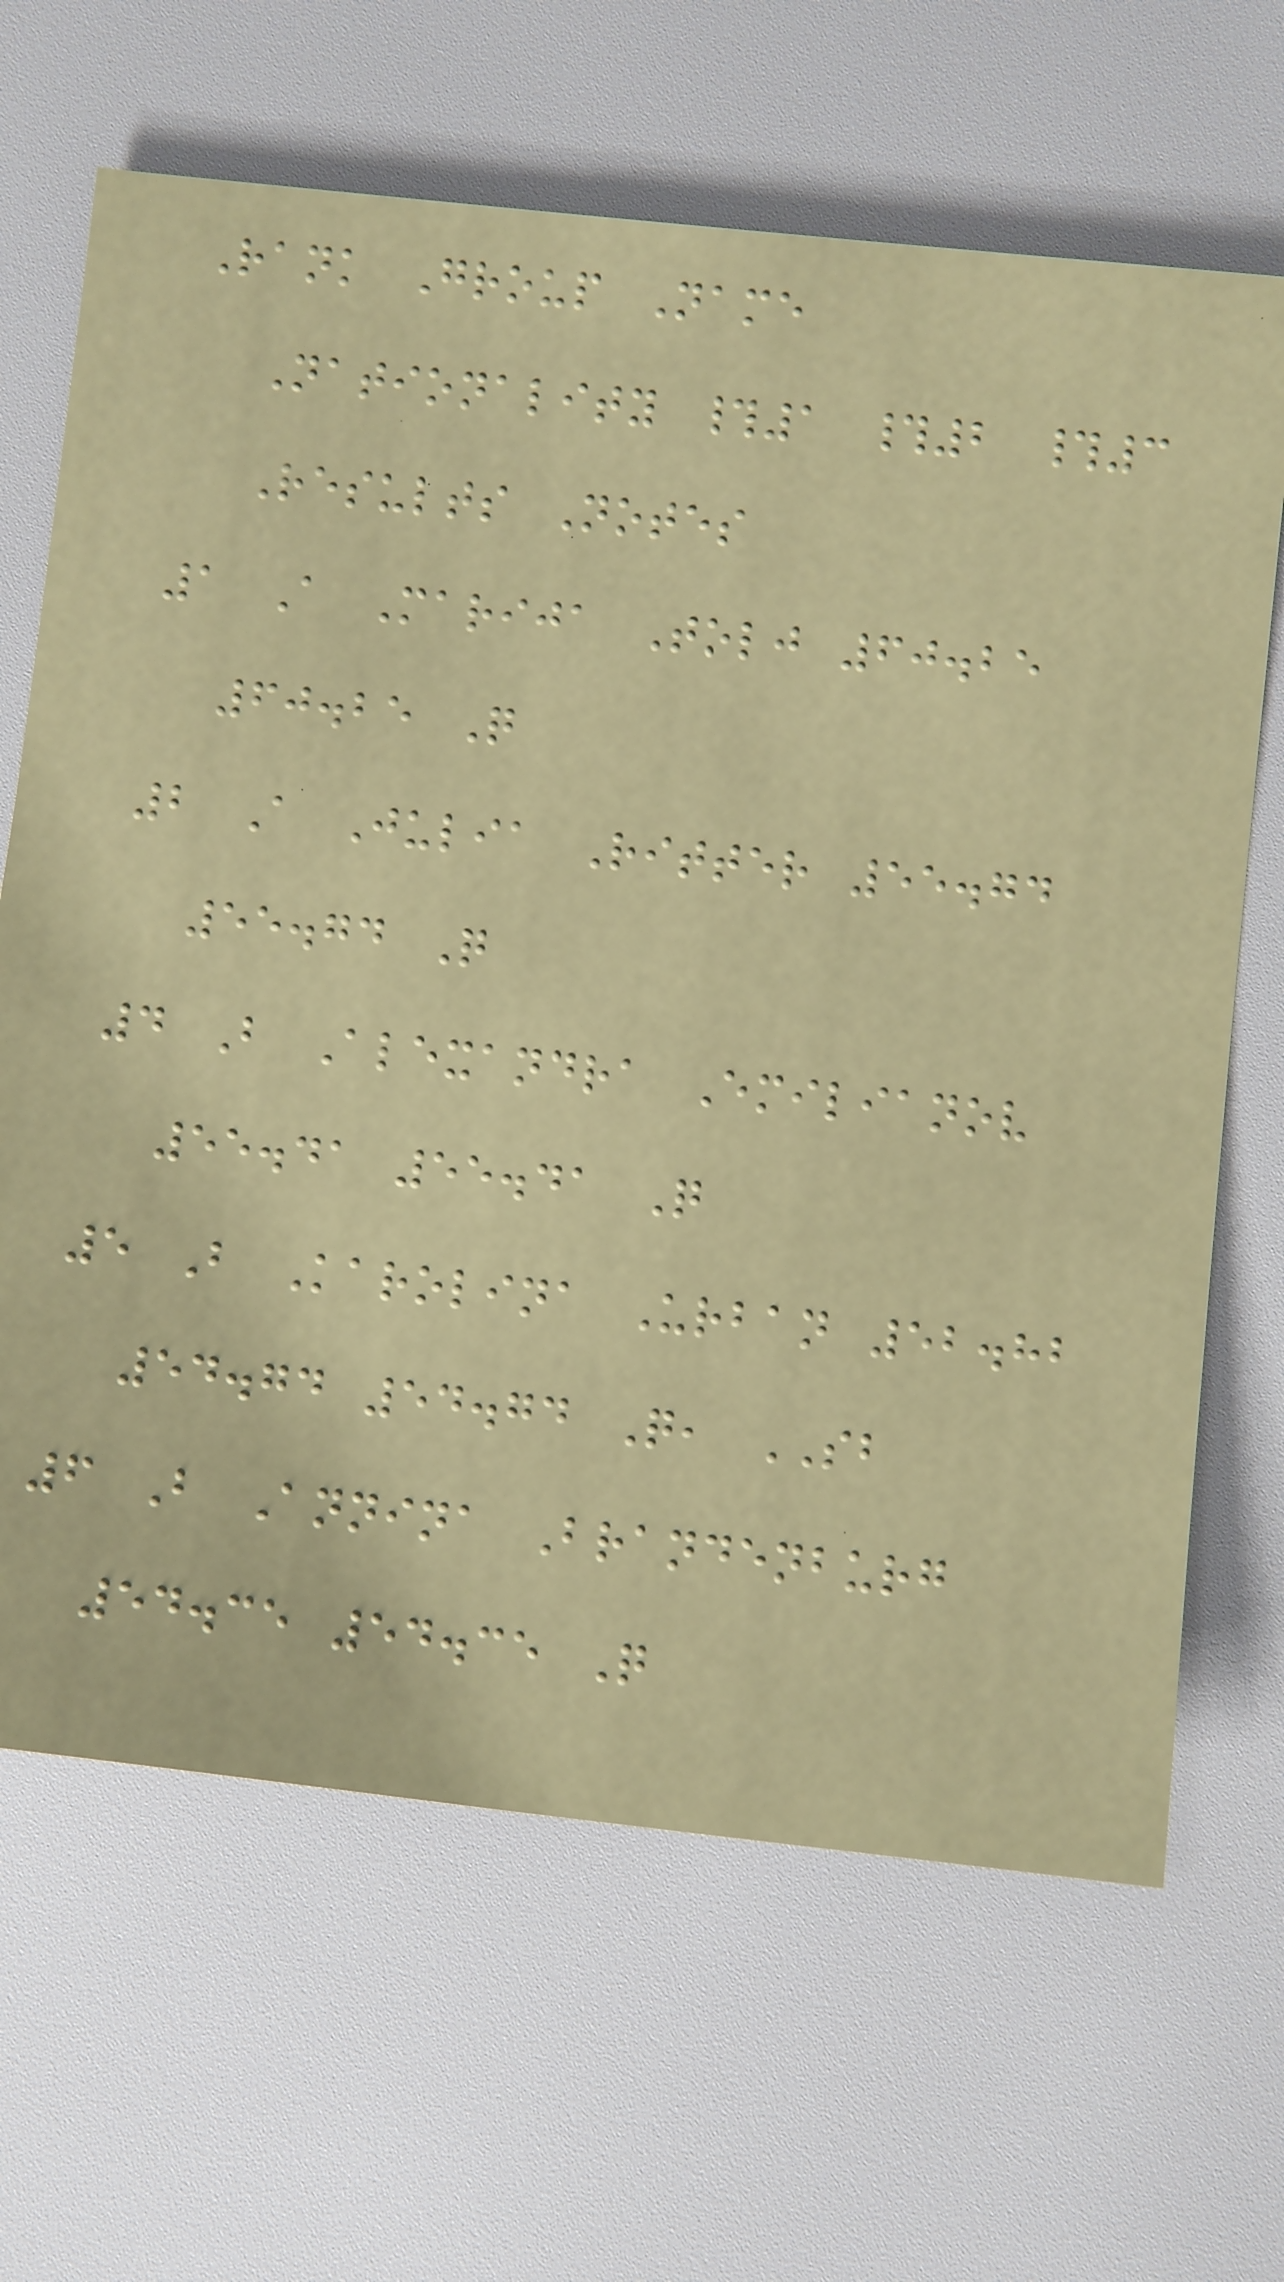Rank Group Name
Nationality #1 #2 #3
Results Notes
1 A Marija Tolj 60.25
60.25 Q
2 A Julia Ritter 55.74
55.74 Q
4 B Alexandra Emilianov
55.41 55.41 Q
5 B Karolina Urban 52.82
54.74 54.74 Q, SB
6 B Annina Brandenburg
54.35 54.35 Q
